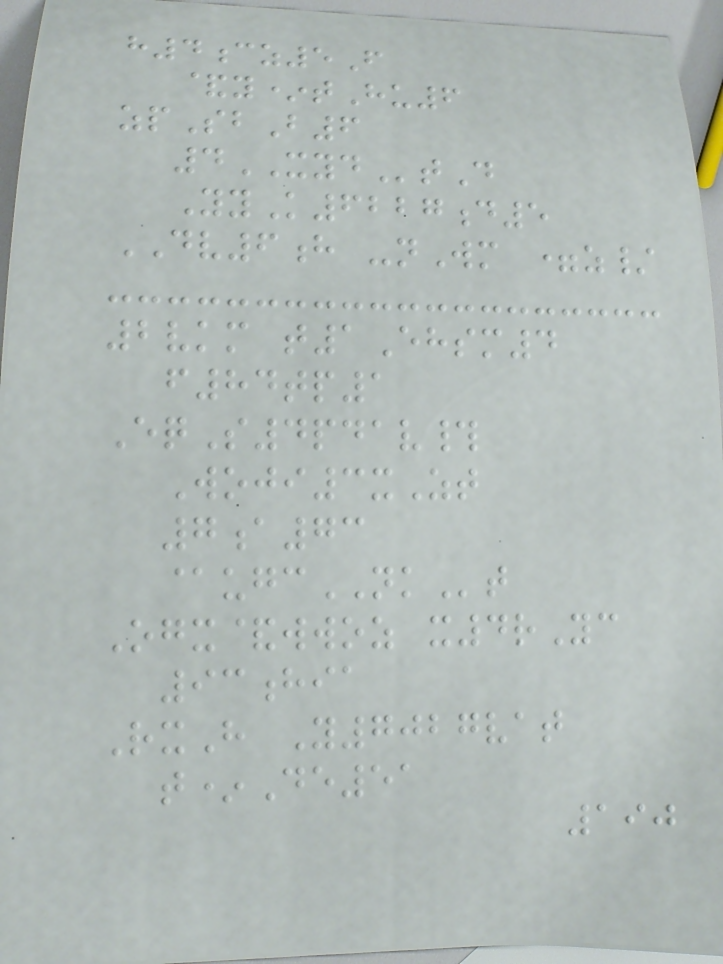h4cz5F
&y*tHu6
zpSbB6
4XYDtD
YyK6227d5
DV6h -nWm =z/
2vkm t1Ehsm4
f84tp1
EqS4pdav#
Woji3xZt
7a73
@ugcNKt
Ogx&wwoz x4rYc
93hia
RxH Y7027vat
t*De51
190
